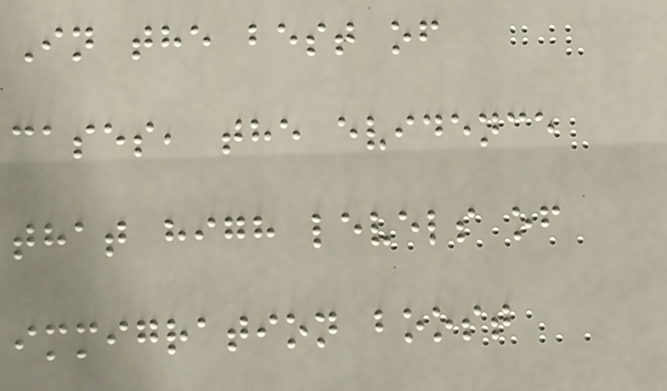In the best of
cases, the evidence
that high levels of
immigration boost
